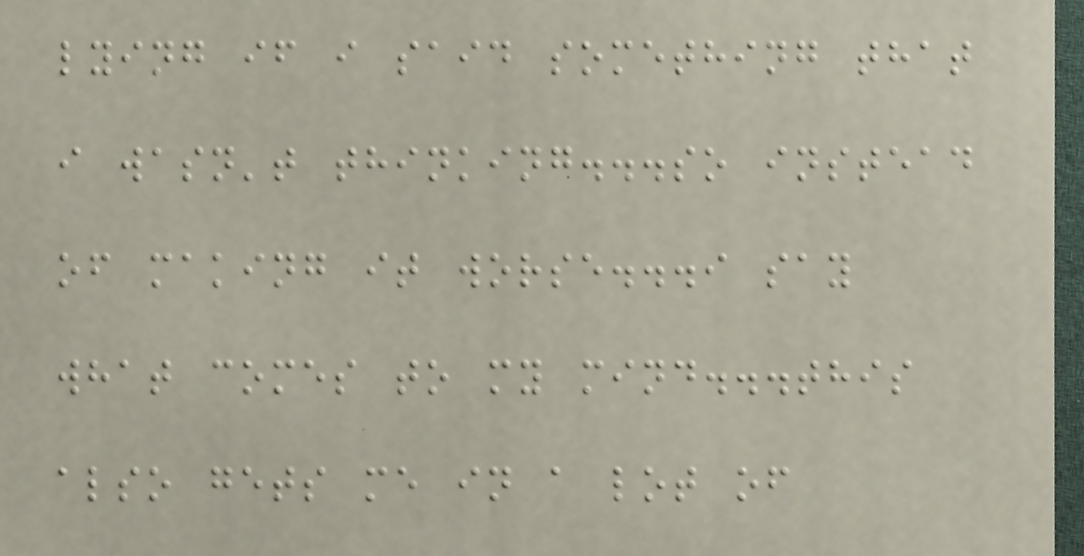lying if i said something that
i wasn't thinking...so instead
of making it worse...i say
what comes to my mind...this
also gets me in a lot of
